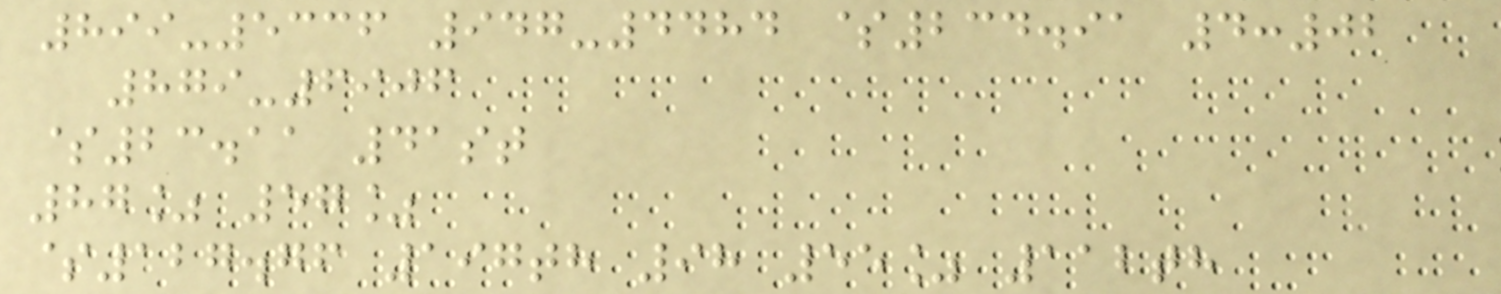899-5336 947-4484 $234.91 4:02
879-6906
$23.11 41st
87% 57%
$127.76 197th 98 55% 112th
